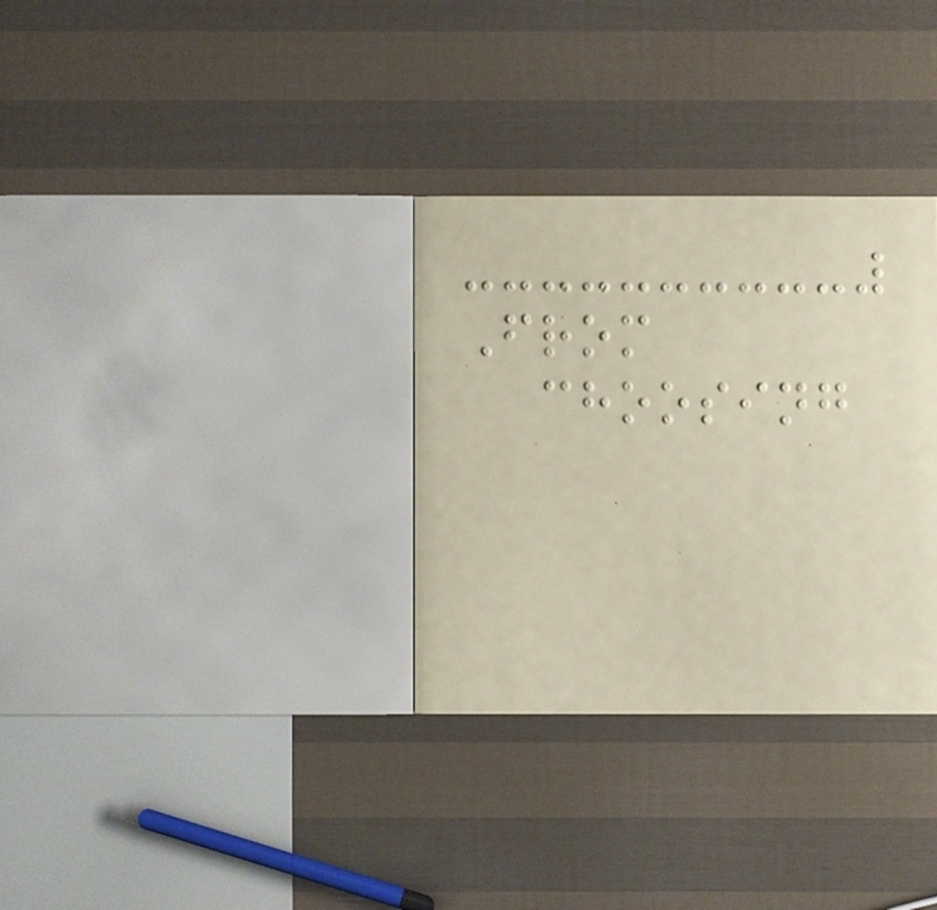From
choosing
